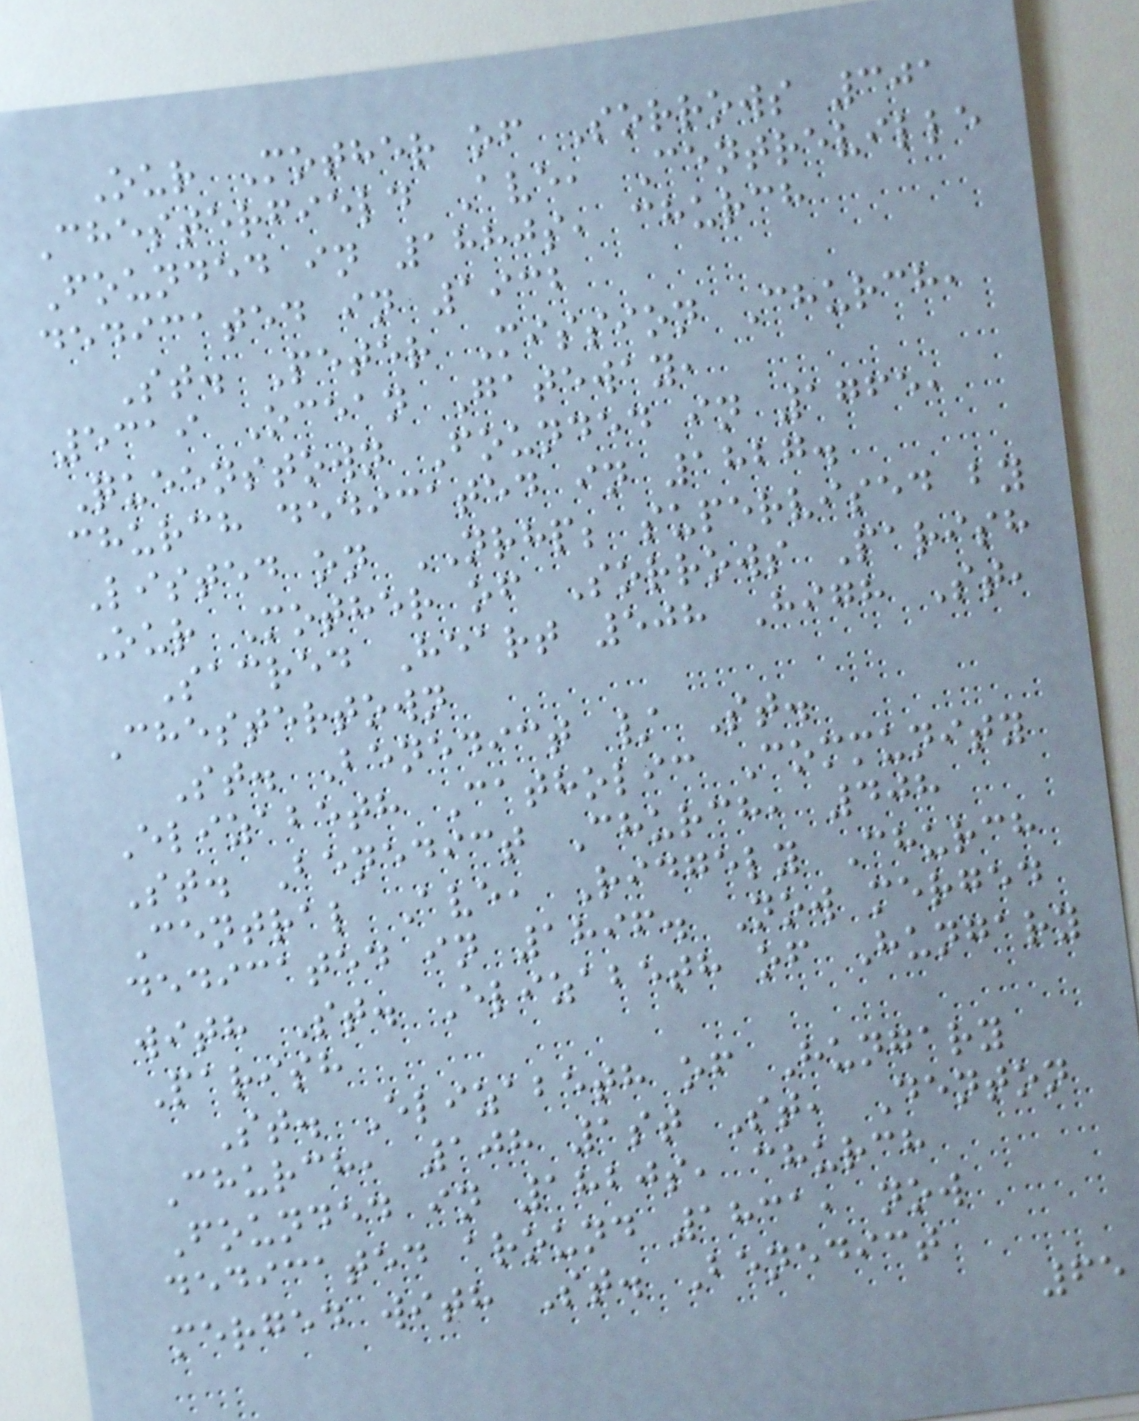Our Mother of Sorrows 301
Chesterfield Ave, Centreville
Founded in 1880s, church
dedicated in 1932
St. Peter Mission Church,
5319 Ocean Gateway,
Queenstown Founded in 1765,
church dedicated in 1827.
Listed on NRHP; supervised by
Our Mother of Sorrows Parish
Sacred Heart 508 High St,
Chestertown
St. Benedict / St.
Elizabeth Catholic Community
St. Benedict Church, 408
Central Ave, Ridgely Church
dedicated in 1896. Now merged
with St. Elizabeth of Hungary
Parish
St. Elizabeth of Hungary
Church, 108 1st St, Denton
Founded in 1820s, church
dedicated around 1831, now
merged with St. Benedict
65
